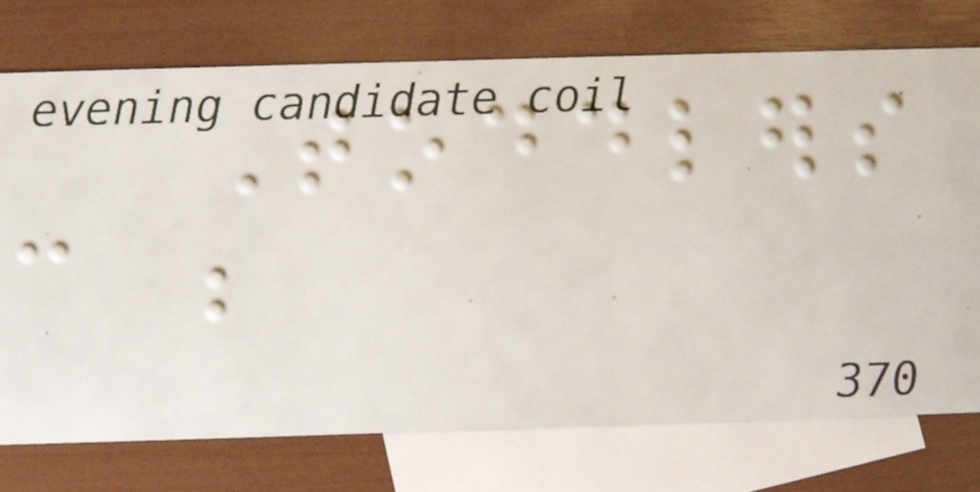Toddlers
can be
